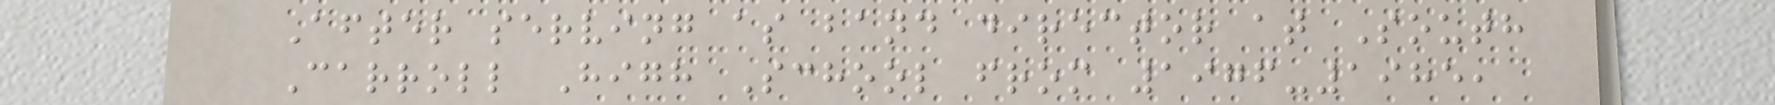After serving as band director at South
Carroll High School from 1976-1985,
